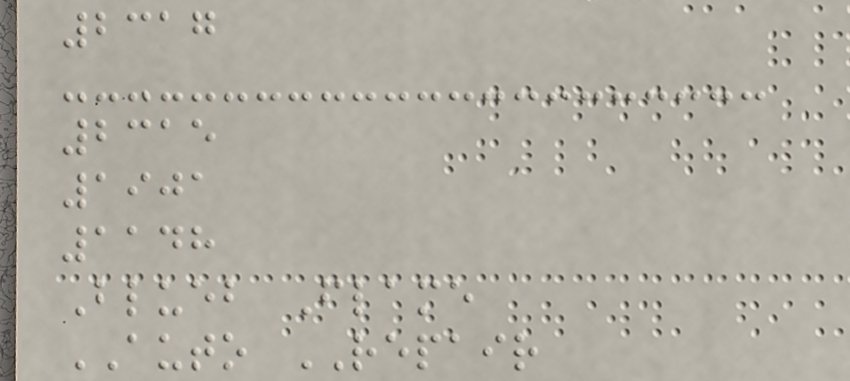2317
2315
1901
1148
Blueb Flame
AUTO REPAIR
